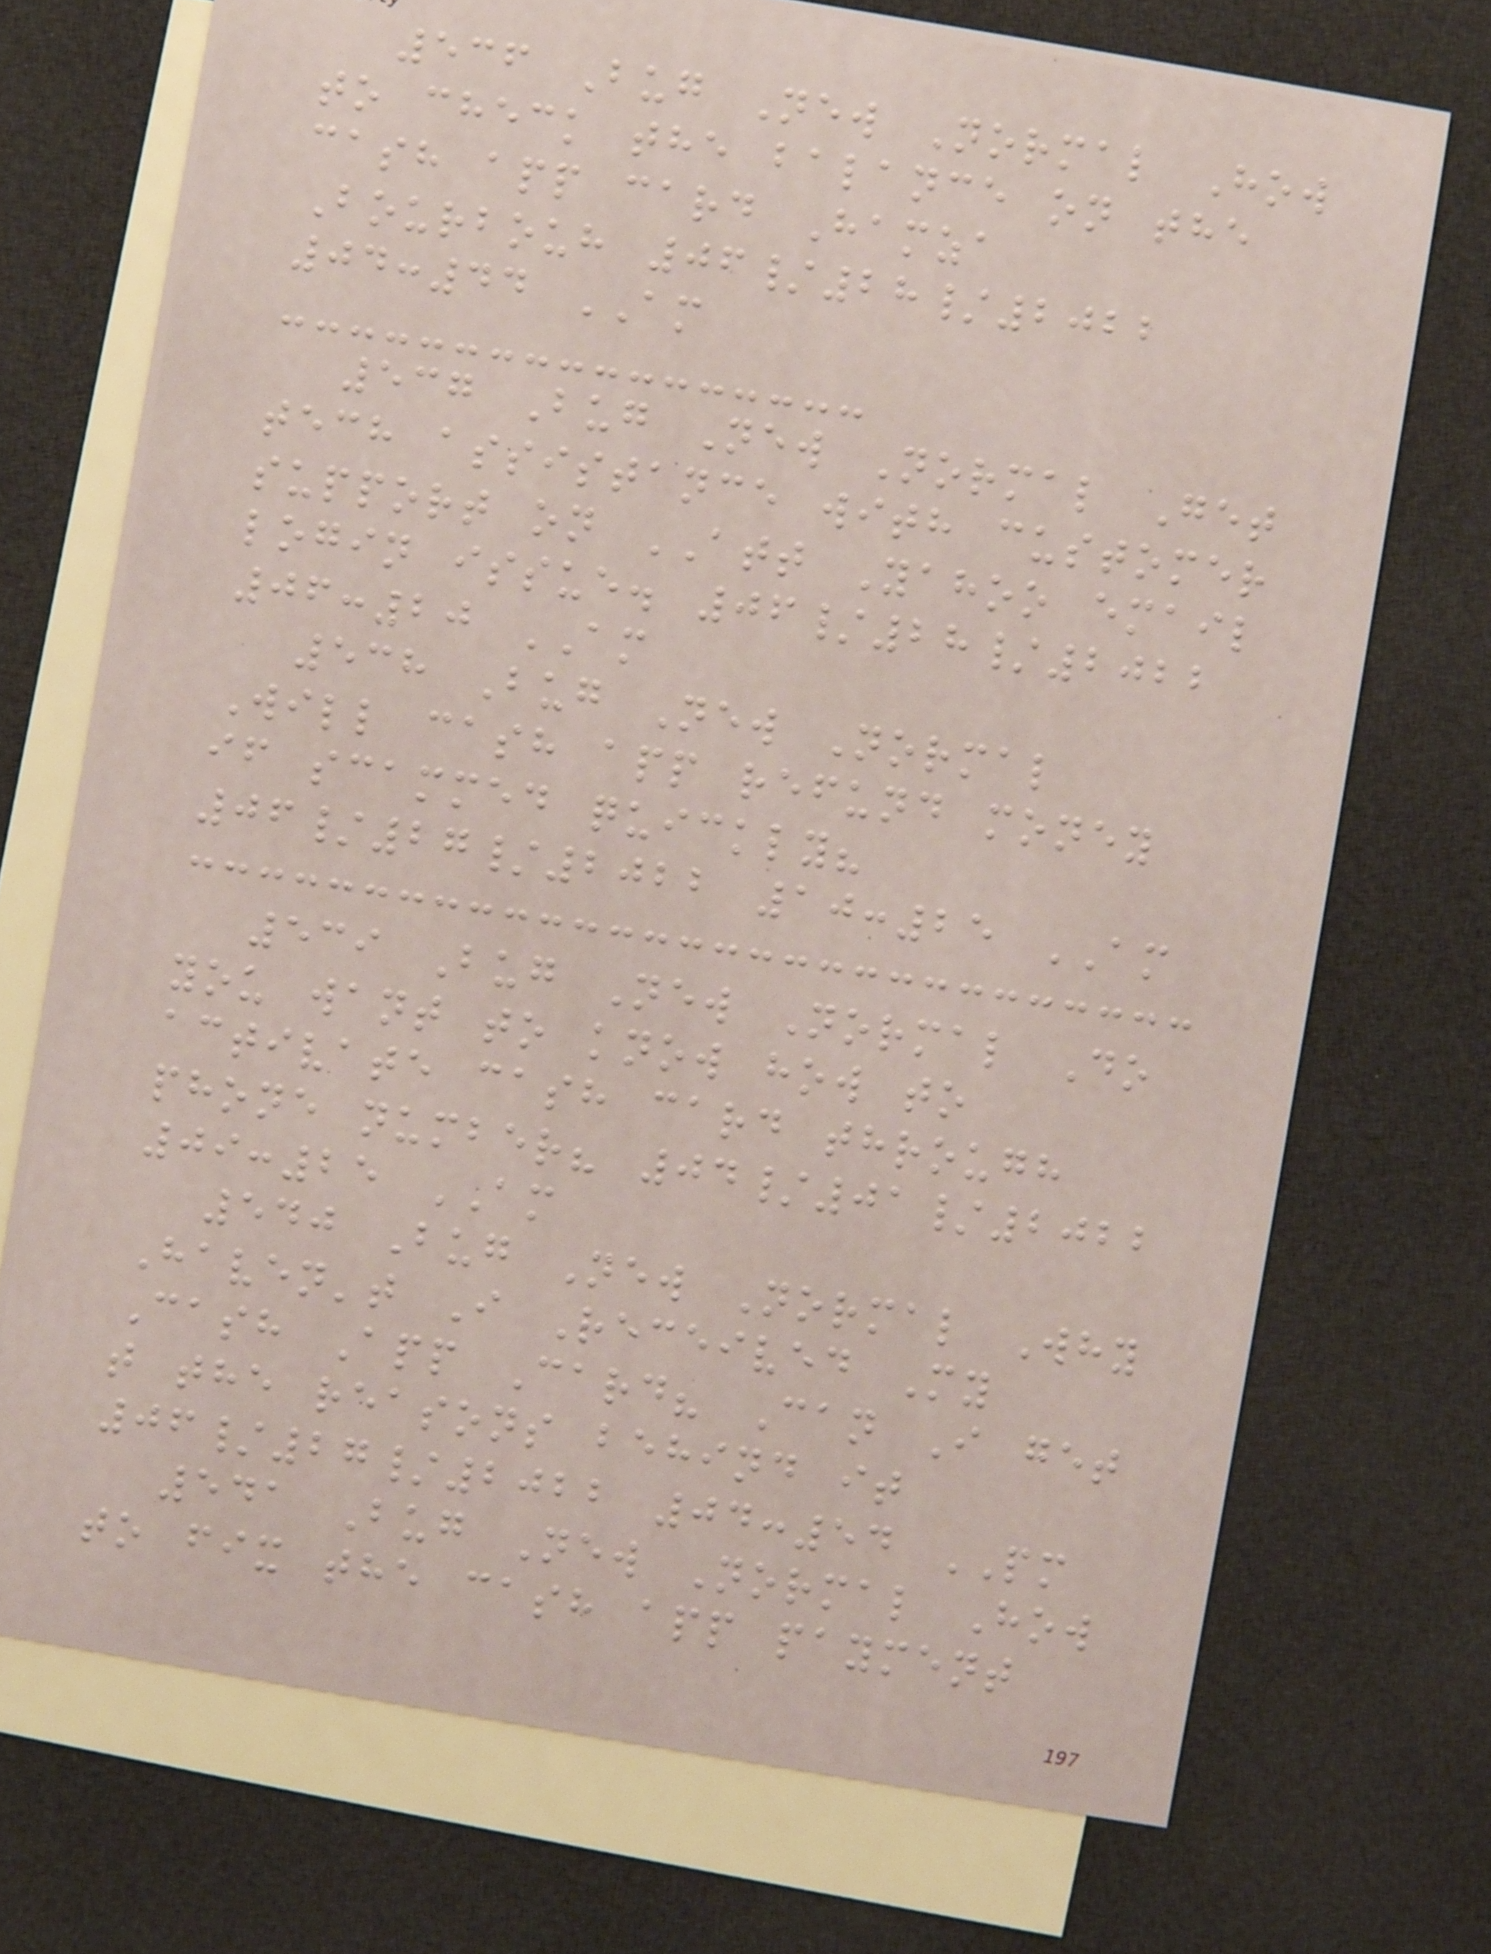536 Bug New Normal How
to check the balance on the
cash app card Hamza
Bourbouh 06/28/2022
04:44 AM
537 Bug New Normal Get
tech assistance with customer
support on ATT Yahoo email
login issue. 06/28/2022
06:20 AM
538 Bug New Normal
Will cash app refund money
if scammed quickly?
06/27/2022 10:25 AM
539 Bug New Normal Do
you want to know how to
activate cash card through
phone number? 04/01/2022
09:25 AM
540 Bug New Normal Why
Haven't I Received My
Cash App Card? Can I get
t the reasons behind it
06/27/2022 04:54 PM
541 Bug New Normal How
to fix the cash app payment
